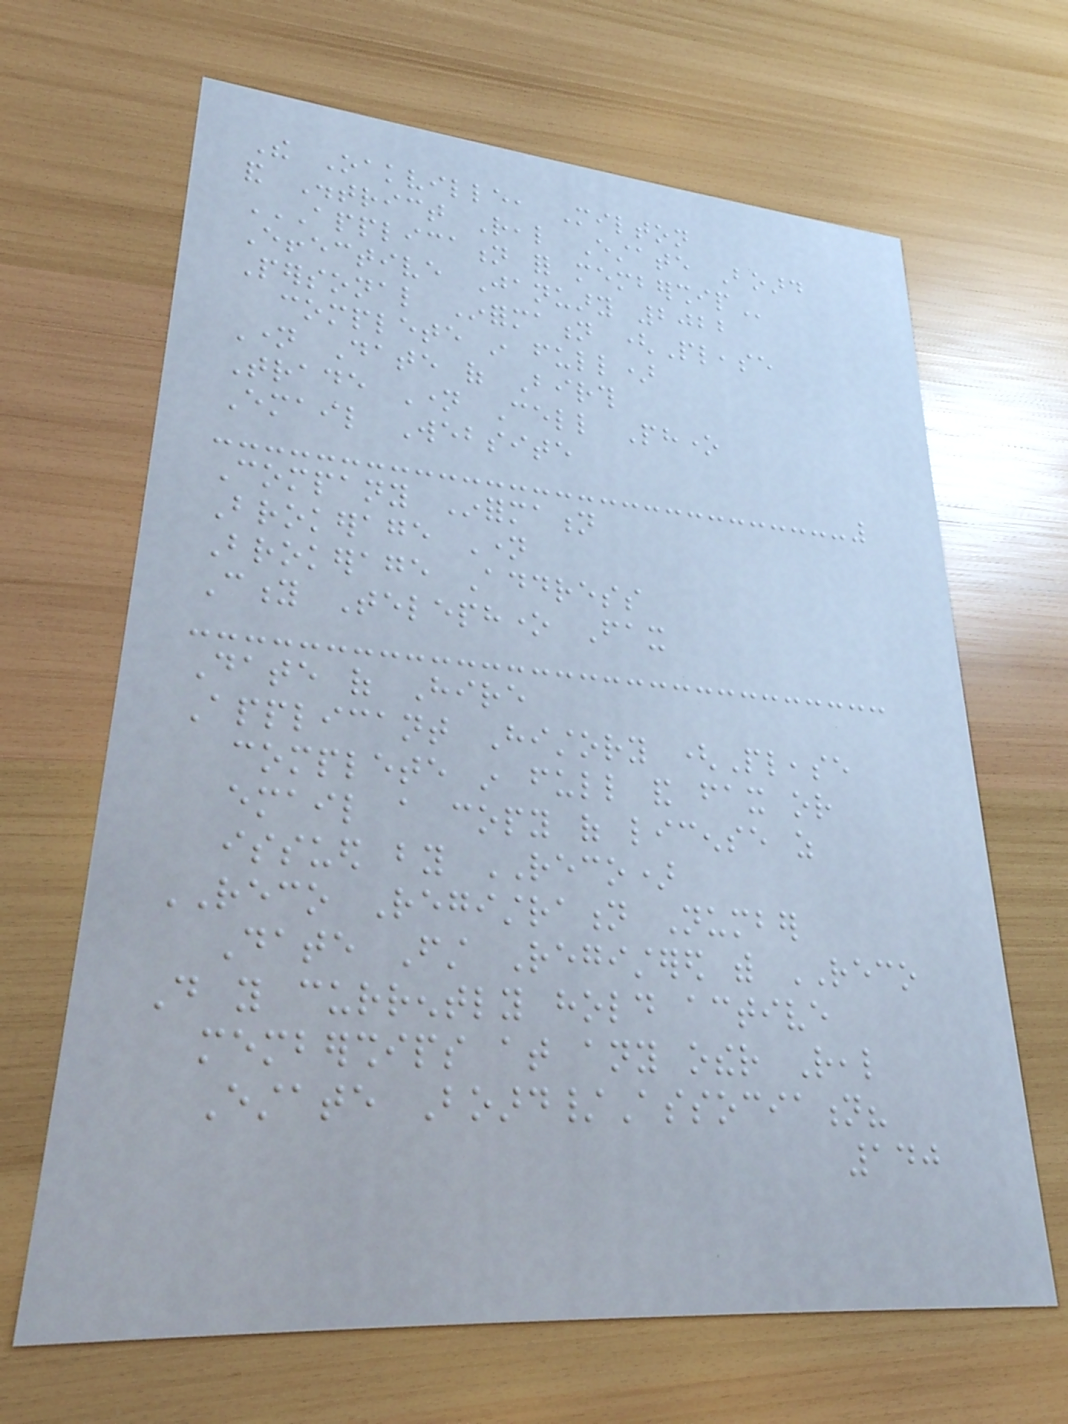The Oakville, Milton
and District Real Estate Board
APPLICATION FOR MEMBERSHIP
Effective January 2022
Personal Information (Please
complete in full)
Name Date of Birth
Trade Name Cell Phone
Email Website
Company Information
Brokerage Name
Brokerage Address
City Telephone Fax
Date of Hire
Applicant History (Please
complete in full and fax or
email a copy of license as
issued by RECO)
RECO Registration Number
Date First Registered with RECO
Do you currently hold active
memberships at any other Real
Estate Board/Association?
140
